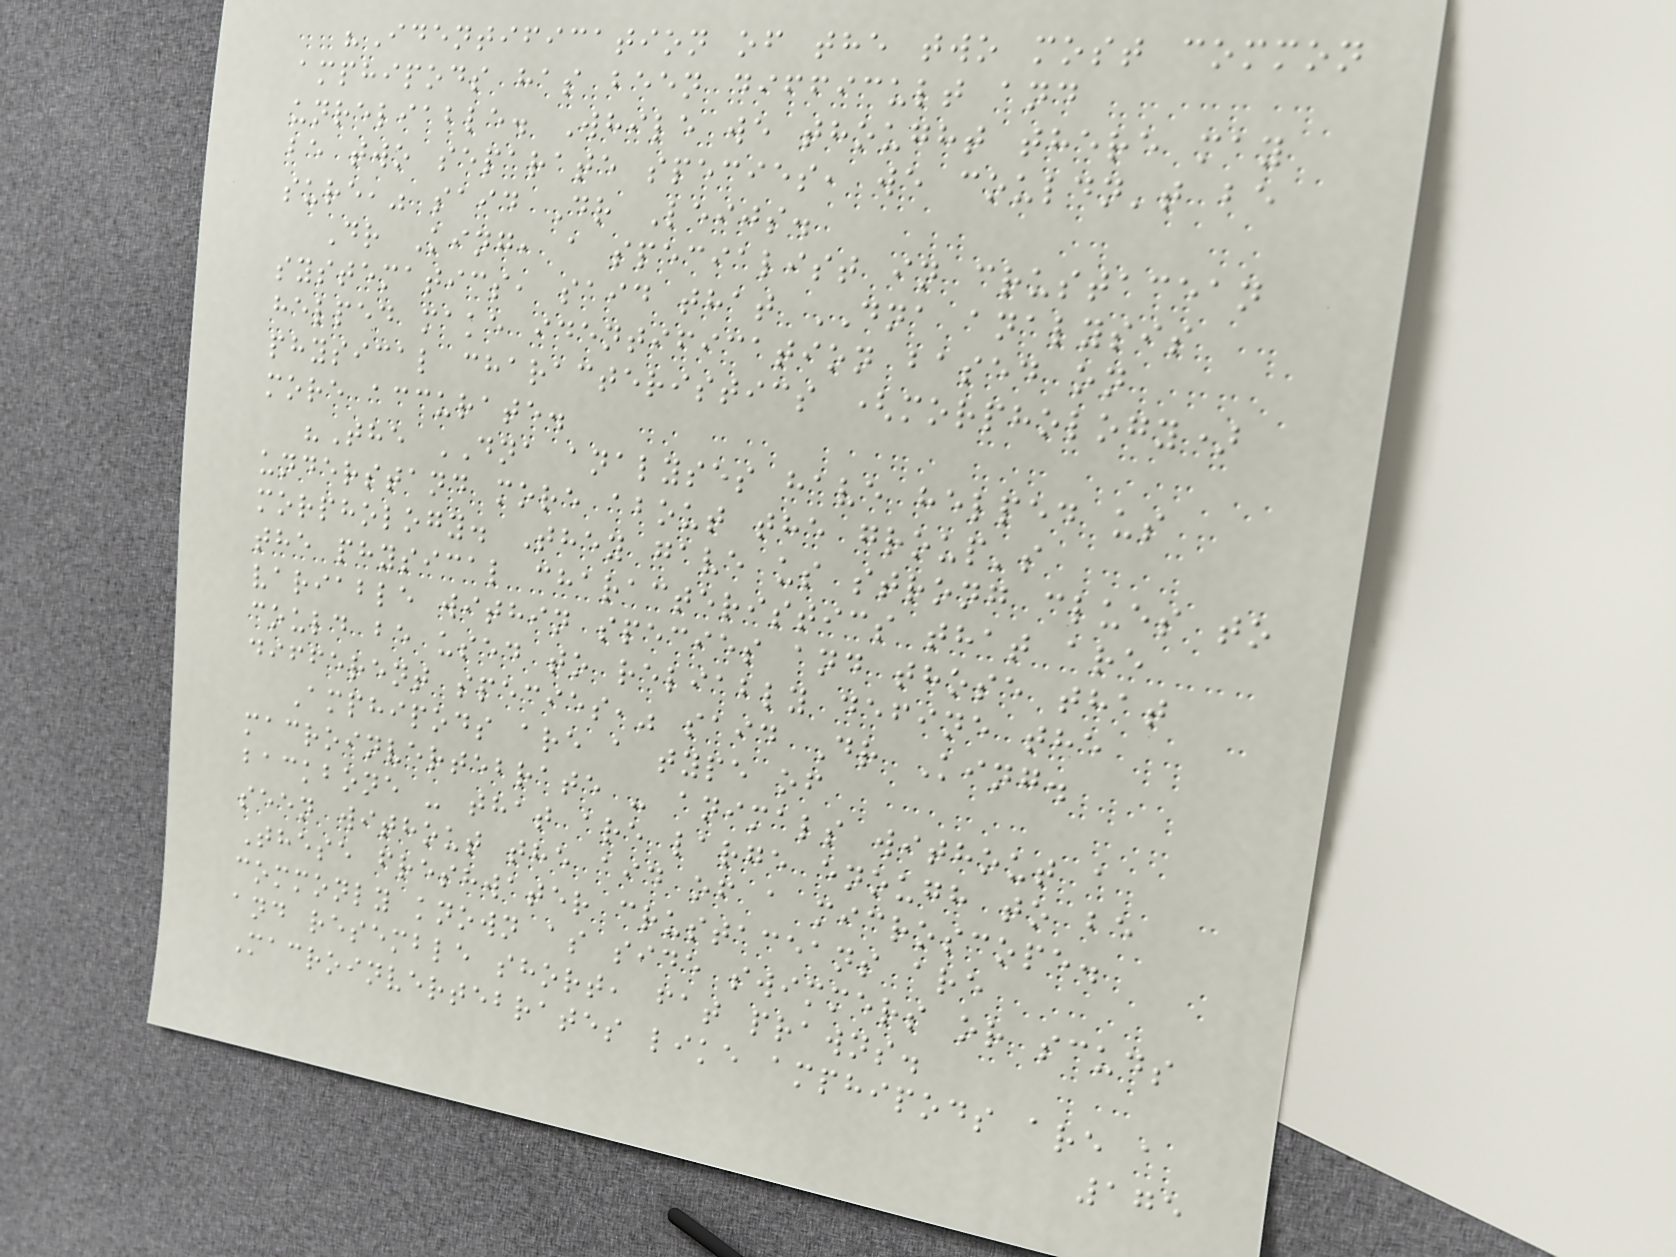"Identification of the two most common
amphipods has been difficult and
unreliable. While we thought there may
be two separate species, we couldn't be
sure," said Dr Leijs.
Dr King, a specialist in crustacean
systematics, said that DNA analysis
helped make identification based on
physical characteristics (morphology)
more accurate.
"The DNA analyses have helped us
understand more about the group's
morphology. They gave us strong clues to
the physical characteristics that are
variable within species and those that
could be used to reliably define the
different species," said Dr King.
Amphipods are a type of
macroinvertebrate - animals without a
backbone - that are large enough to be
seen without the aid of a microscope.
These freshwater crustaceans are
commonly known as side swimmers or scuds
and resemble short, fat prawns.
Macroinvertebrates like amphipods are a
175
